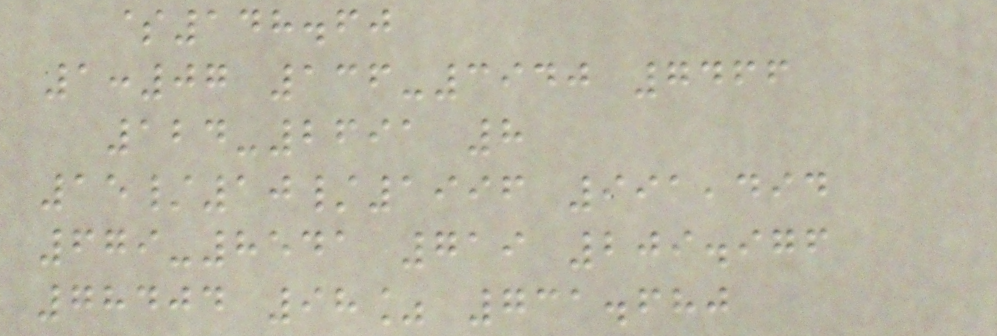$148.60
1:07 136-3940 7466
124-2691 8
15/10/1996 991,494
679-8541 719 209.976
78404 98% 731.680
